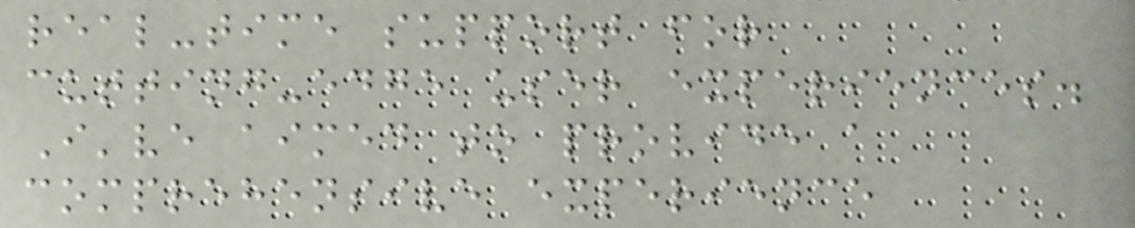real-time support for
cutting-edge user experiences.
I've aimed to provide a
comprehensive experience
